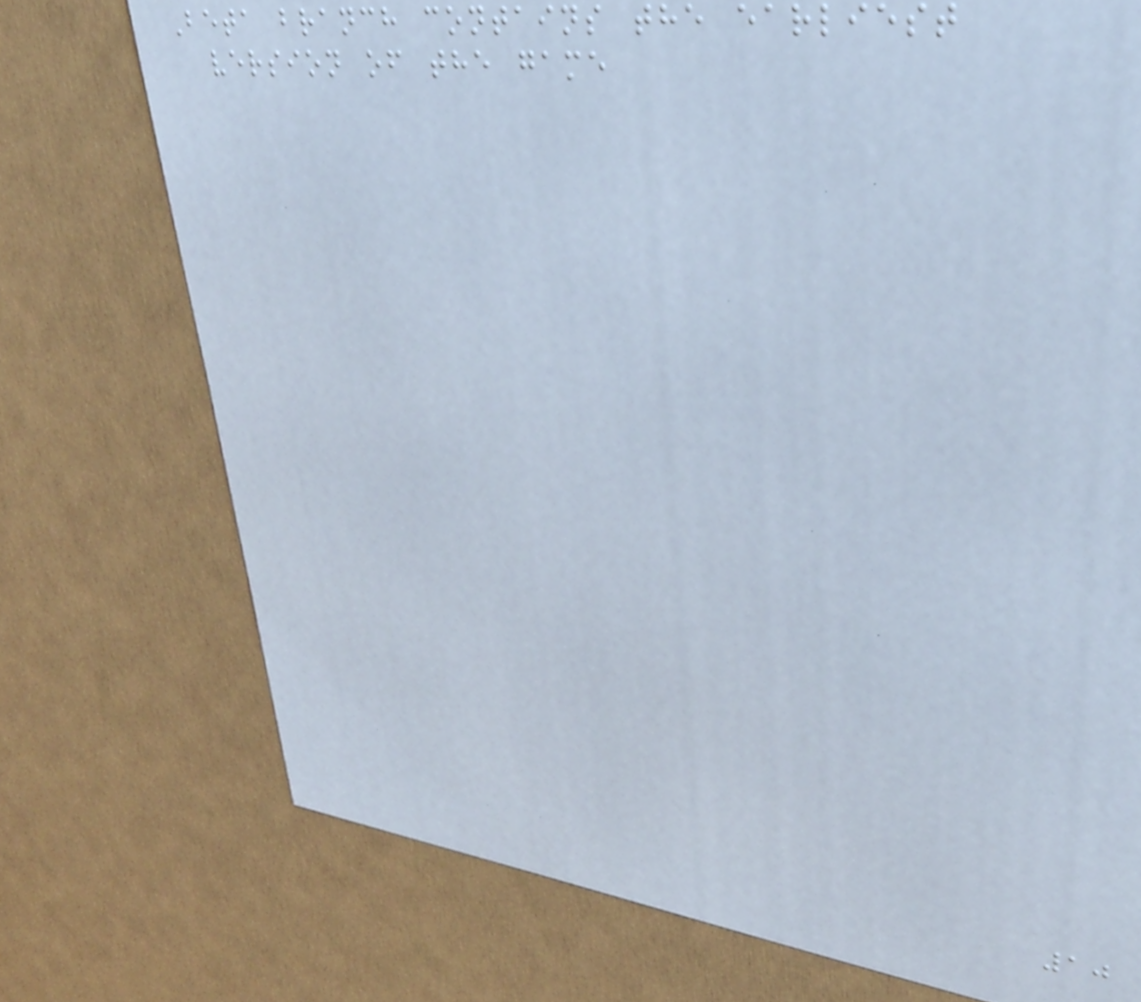Beta branch contains the earliest
version of the game
10
